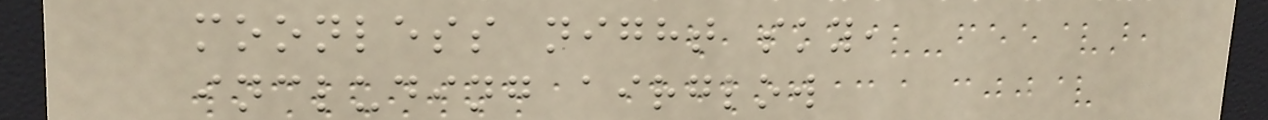moonless night sky,
including airglow
